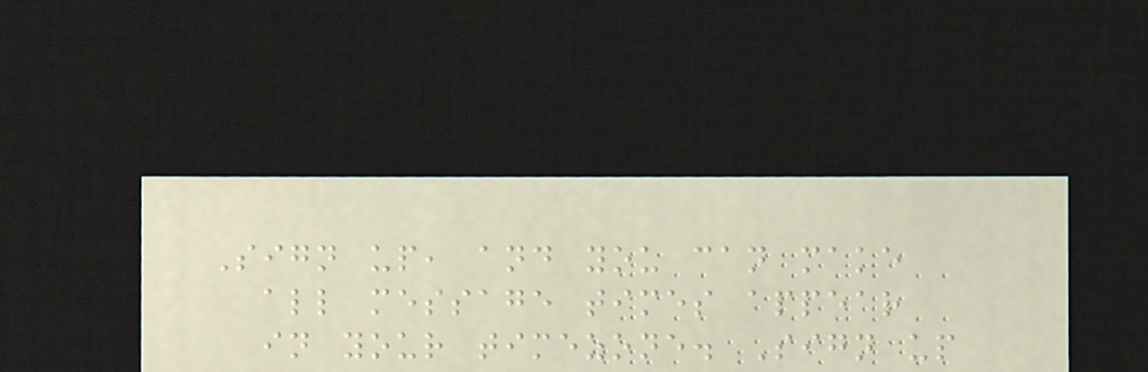Sign up, and you can make
all message times appear
in your timezone. Sign up
